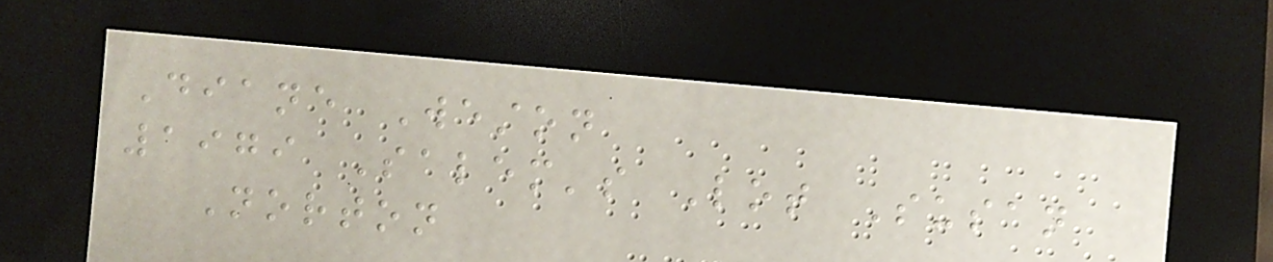Diane Weston
1979 Salem's Lot Susan
Norton
